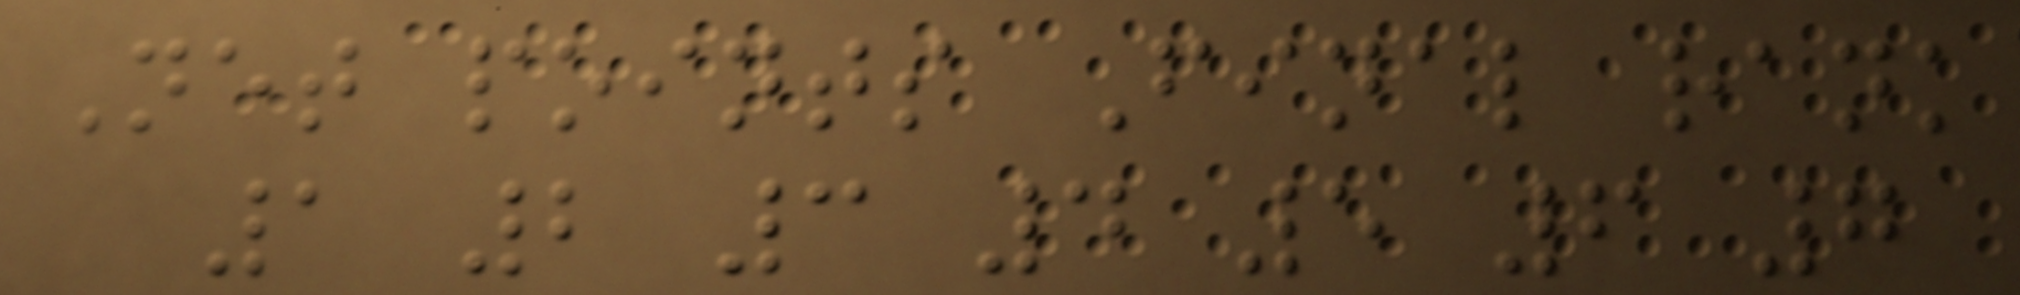Net points Final rank
1 2 3 4 5 6 7
